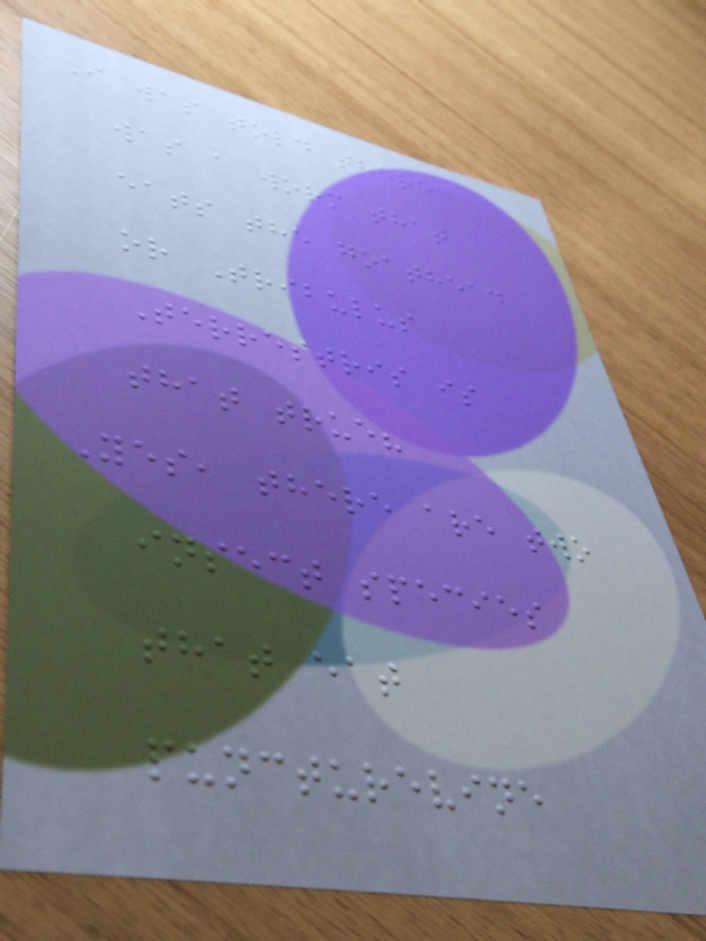I was told there
was a worm that
eats the goathead
or Tribulus
Terrestris is
that true?
Yes, there are two
insect species
that eat
puncturevine
